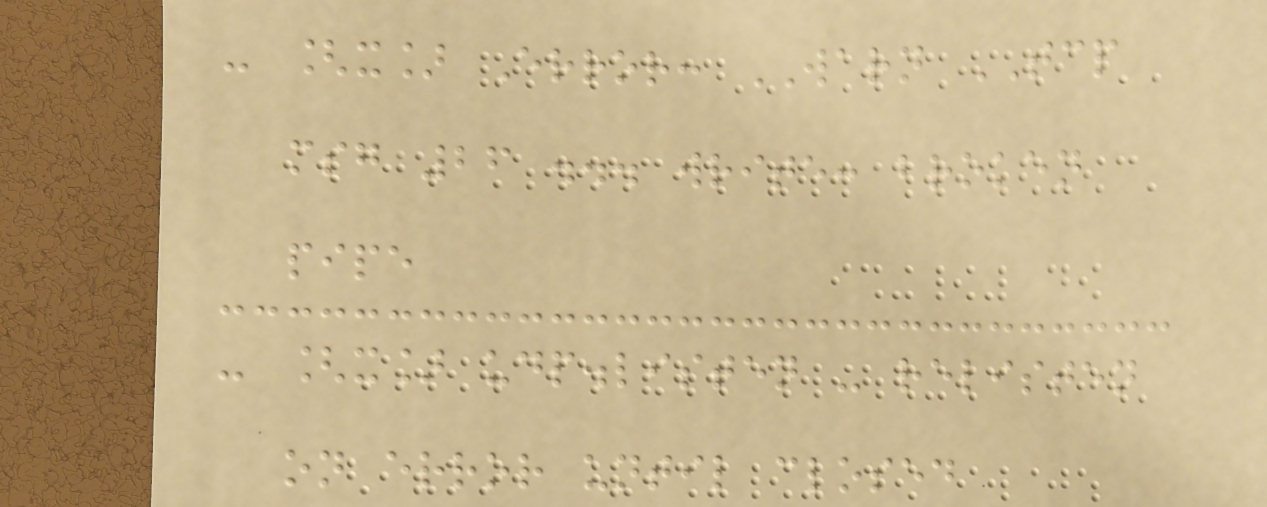- [x] Error: WARN TCP
msg 26 ... write: broken
pipe
- [x] udp.listen - relisten
on error until closed
